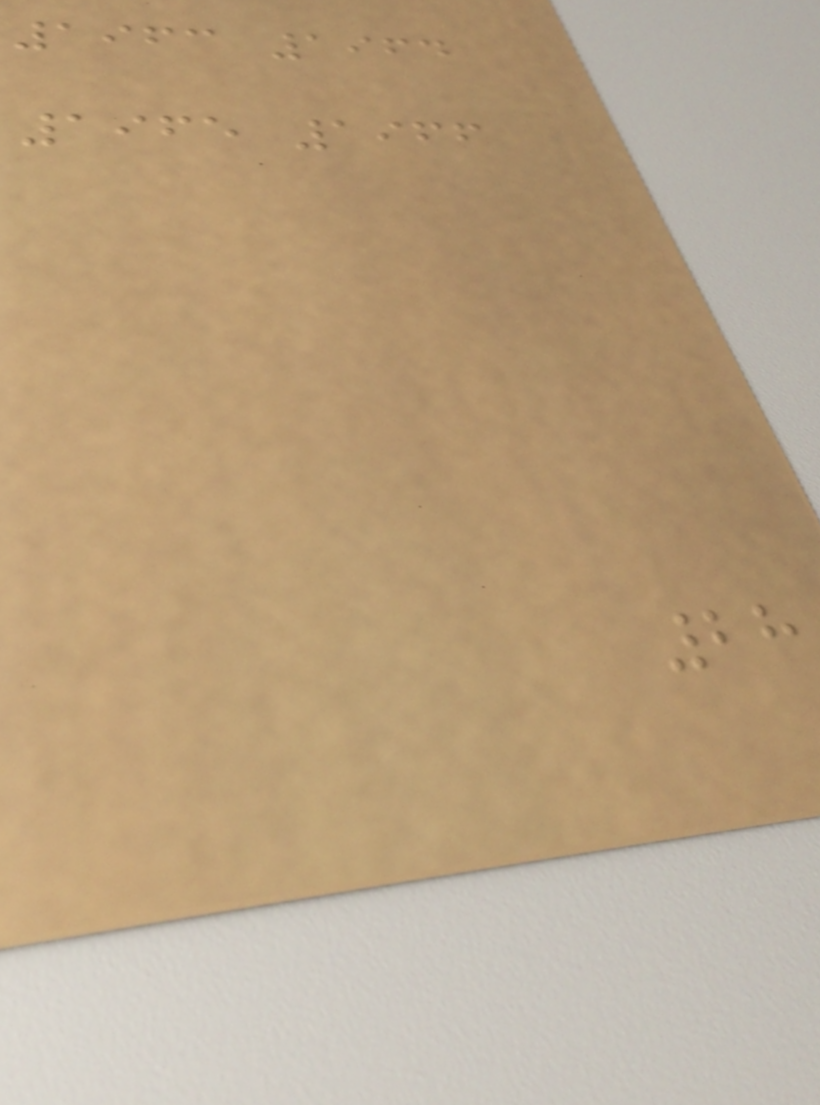1963 1964
1965 1966
28
